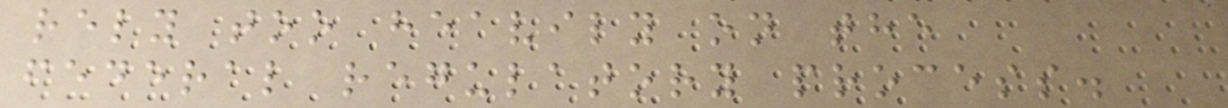rely too heavily on the
federal regulatory process.
